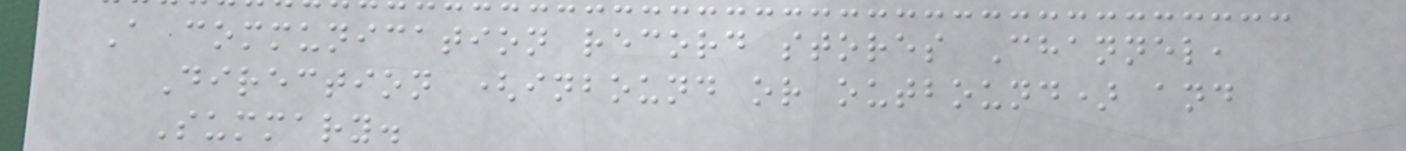A communication record stores Channel,
Direction (inbound or outbound) and
Summary.
